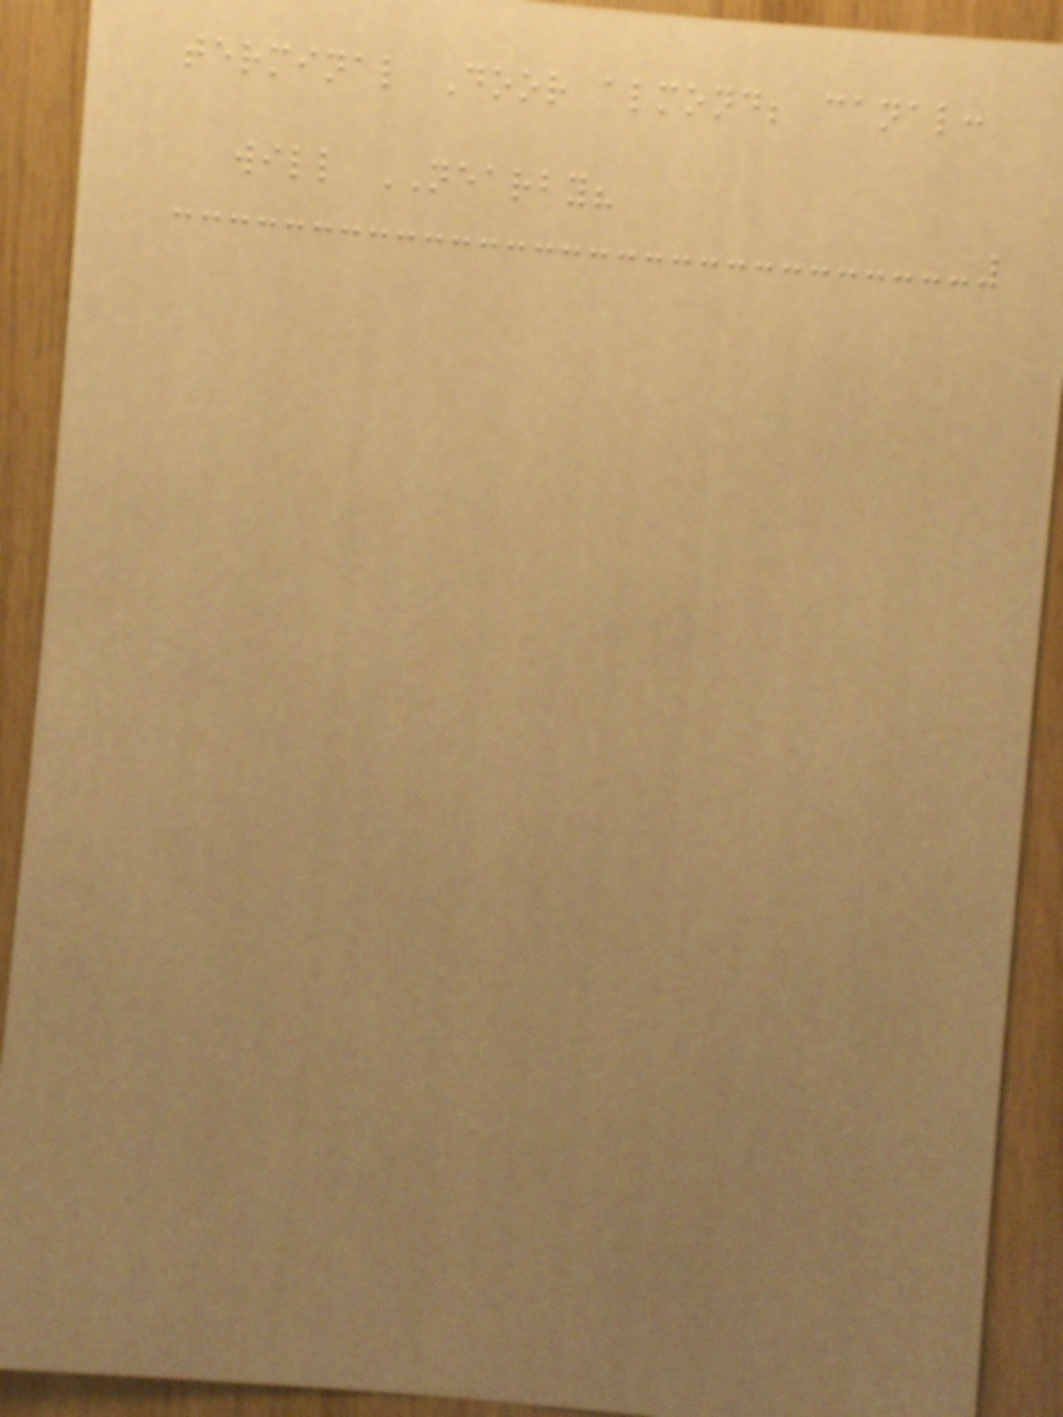terminal Door almond; canal:
will NEARBY?
